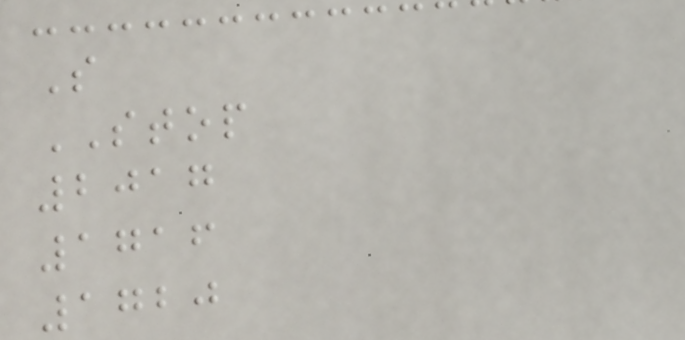S
STOP
2017
1716
1720
